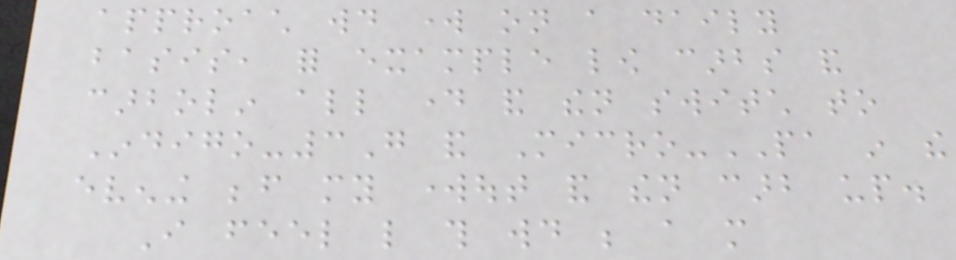approach would work on a daily
basis, for example low carbs and
carbolin all day and then switch to
Indigo-3G and Micro-PA in the
evening before my workout and then carb up.
I feel like this would be a more
